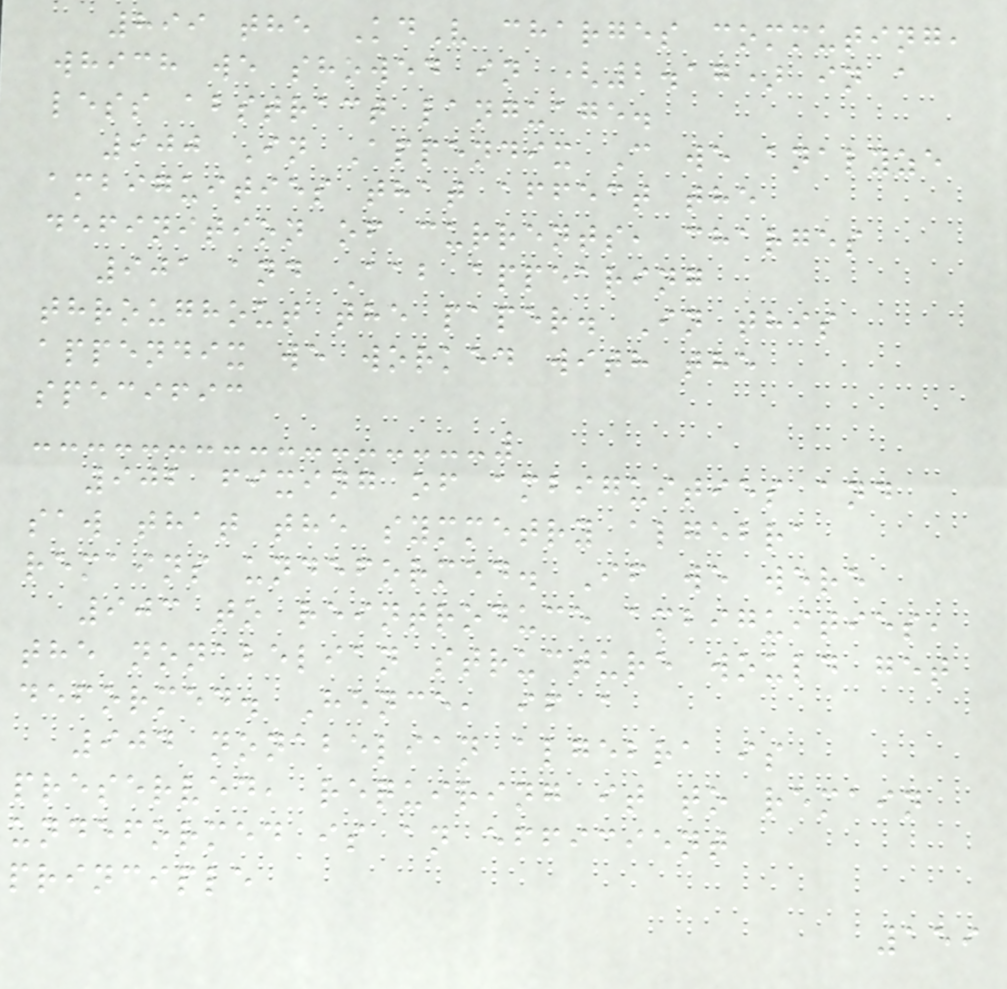899 the KdV charges commuting,
which we showed in (2.17) in a
less abstract language.
900 In Appendix C we analyze
ambiguities that affect the
definition of currents, charges
901 and Aab appearing
throughout the paper. In this
appendix we worked with the
specific
902 fixing of ambiguities and
saw that the symmetry algebra
remains undeformed. If we were
903 to reintroduce ambiguities,
the nonabelian structure would get
deformed. Hence, if a
904 nonabelian algebra is
preserved, requiring it to remain
undeformed is an efficient
principle
159
